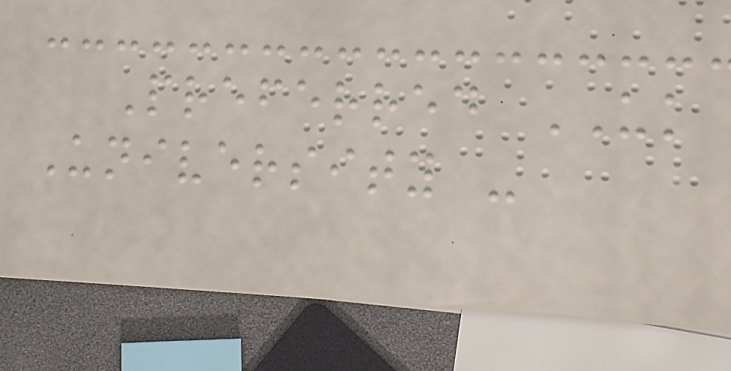Preferred UK
University -
